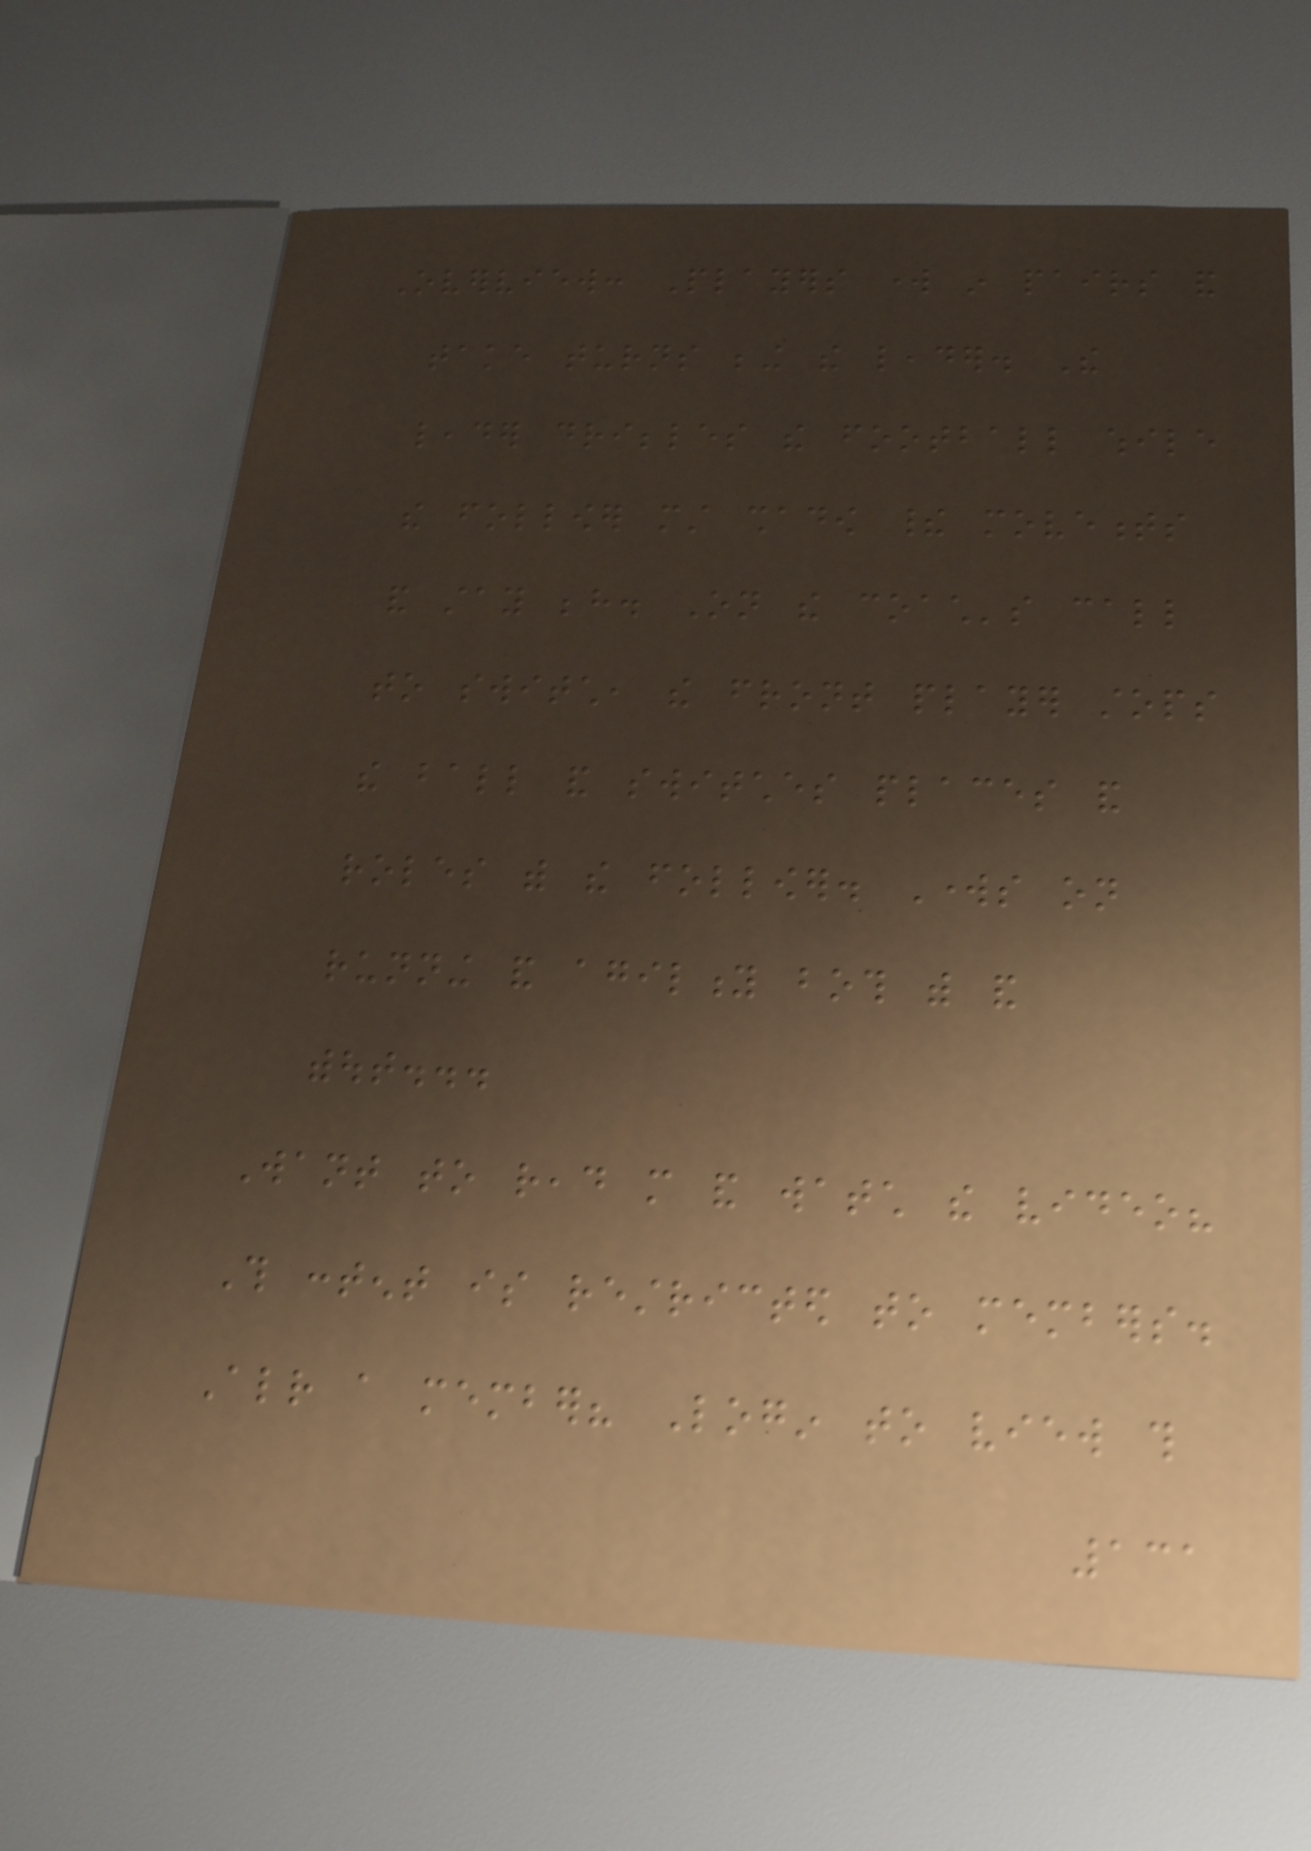Overview: Players work in pairs and
take turns being the leader. The
leader dribbles the football while
the follower must shadow their movements
and stay behind. On the coach's call
to switch, the front player stops
the ball and switches places and
roles with the follower. Works on
running and agility both with and
without...
Want to read more and watch the video?
This content is restricted to members.
Already a member? Login to view this
131
